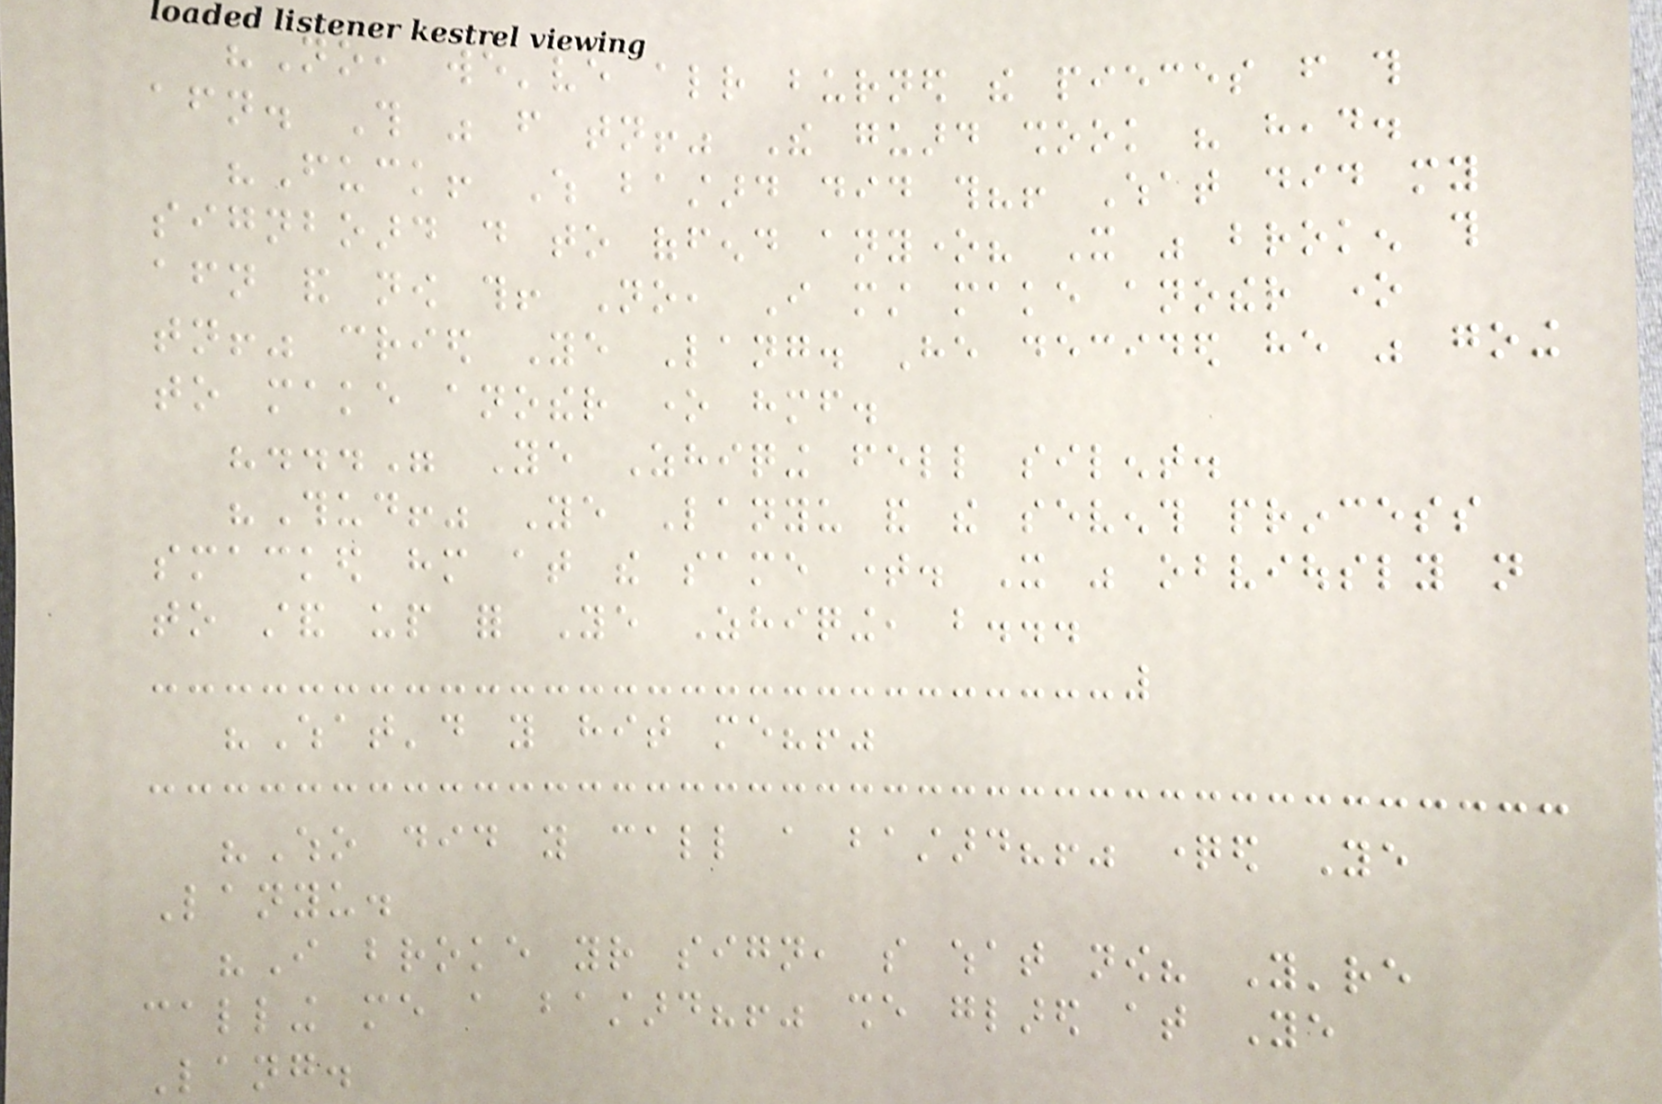"No, we've already burned the pieces from this
afternoon. This was from tonight!" The guard shook his head.
"Fuck! Which bastard did this?! What did my
signboard do to offend anyone? It was broken this
afternoon and now this! No, I must make another one
tonight!" cried Ye Lang. He decided he was going
to make another one himself.
"..." Ye Zhiqing fell silent.
"Thud!" Ye Lanyu and the seventh princess
smacked him at the same time. It was obviously not
to stand up for Ye Zhiqing, but...
"What'd you hit me?!"
"Who did you call a bastard?!" questioned Ye
Lanyu.
"I broke your sign, so what now? You're
calling me a bastard?!" she glared at Ye
Lang.
